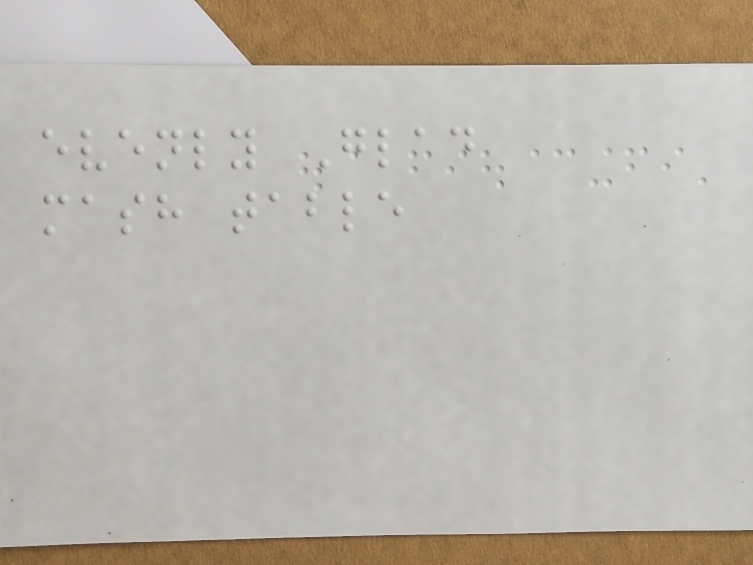evenly Glad
mash table
